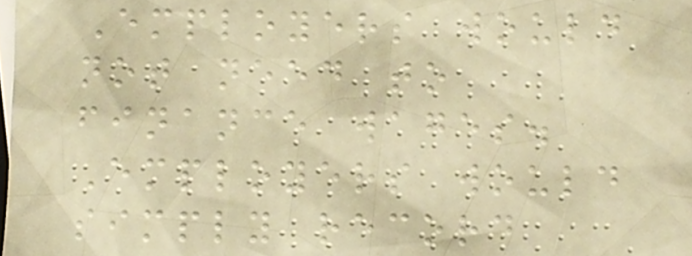Employers would
not need to
finance wages.
Employers would
simply record
